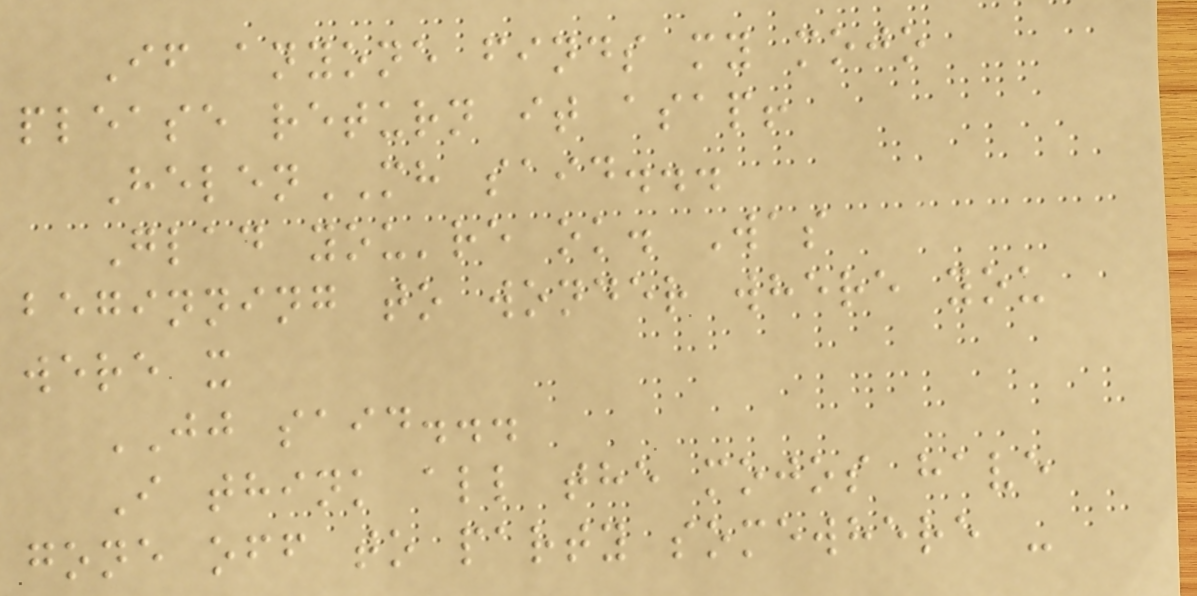If anyone finds my mojo
please return it asap!
HelenMH said...
Glad you're ok. Was
beginning to wonder where you
were x
JJ said...
I think all the mojos have
gone off to party somewhere -
